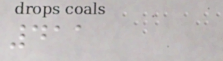411
